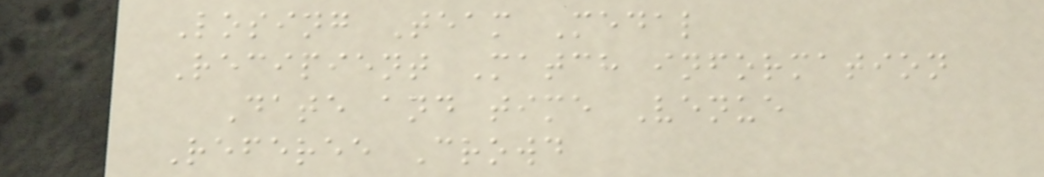Losing Team Medal
Recipient Match information
Date and time Venue
Referee Crowd
